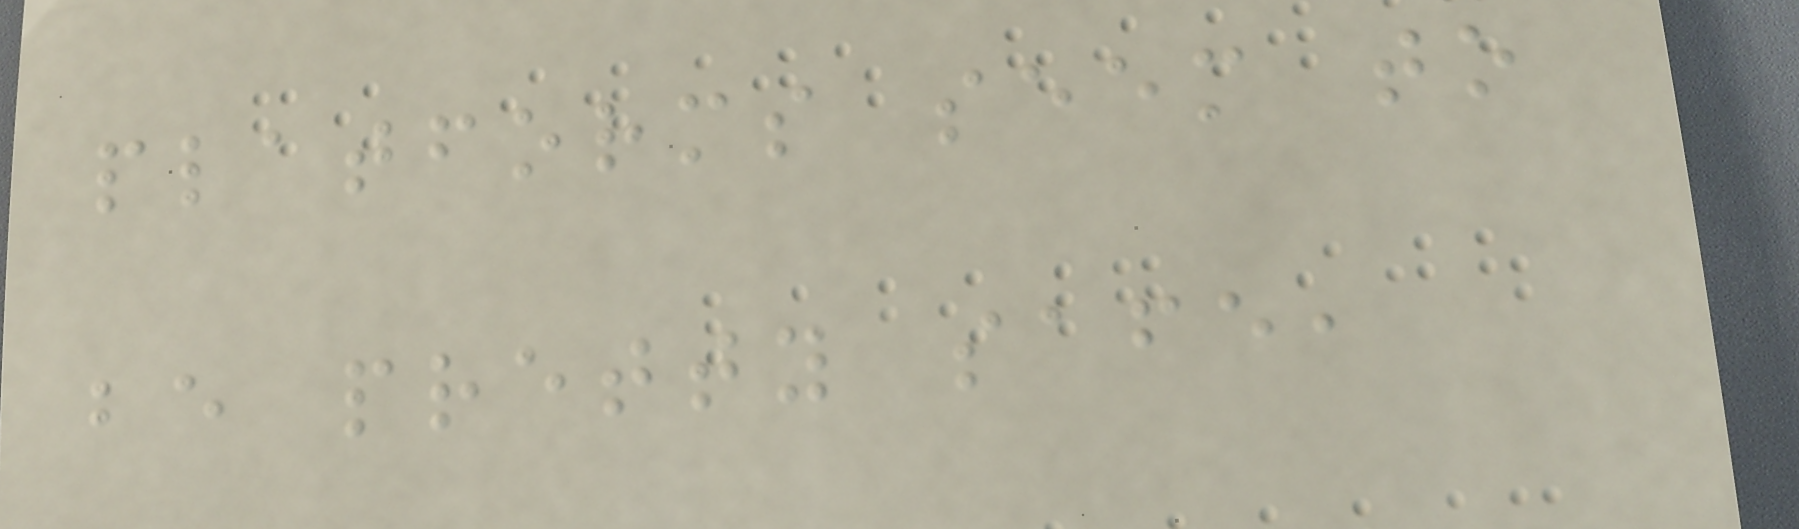platforms seem to
be pretty safe,
